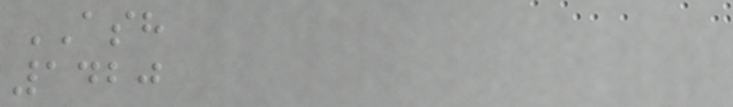ASH
1420
